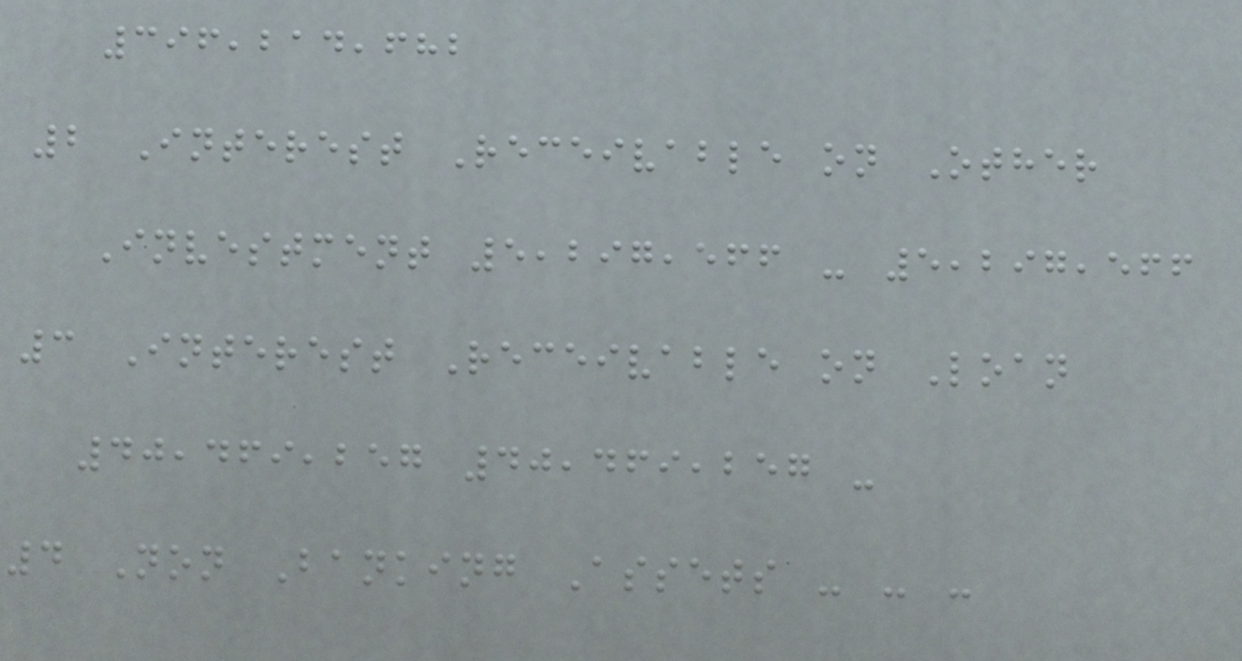396,214,682
2 Interest Receivable on Other
Investment 5,297,566 - 5,297,566
3 Interest Receivable on Loan
40,469,257 40,469,257 -
4 Non Banking Assets - - -
